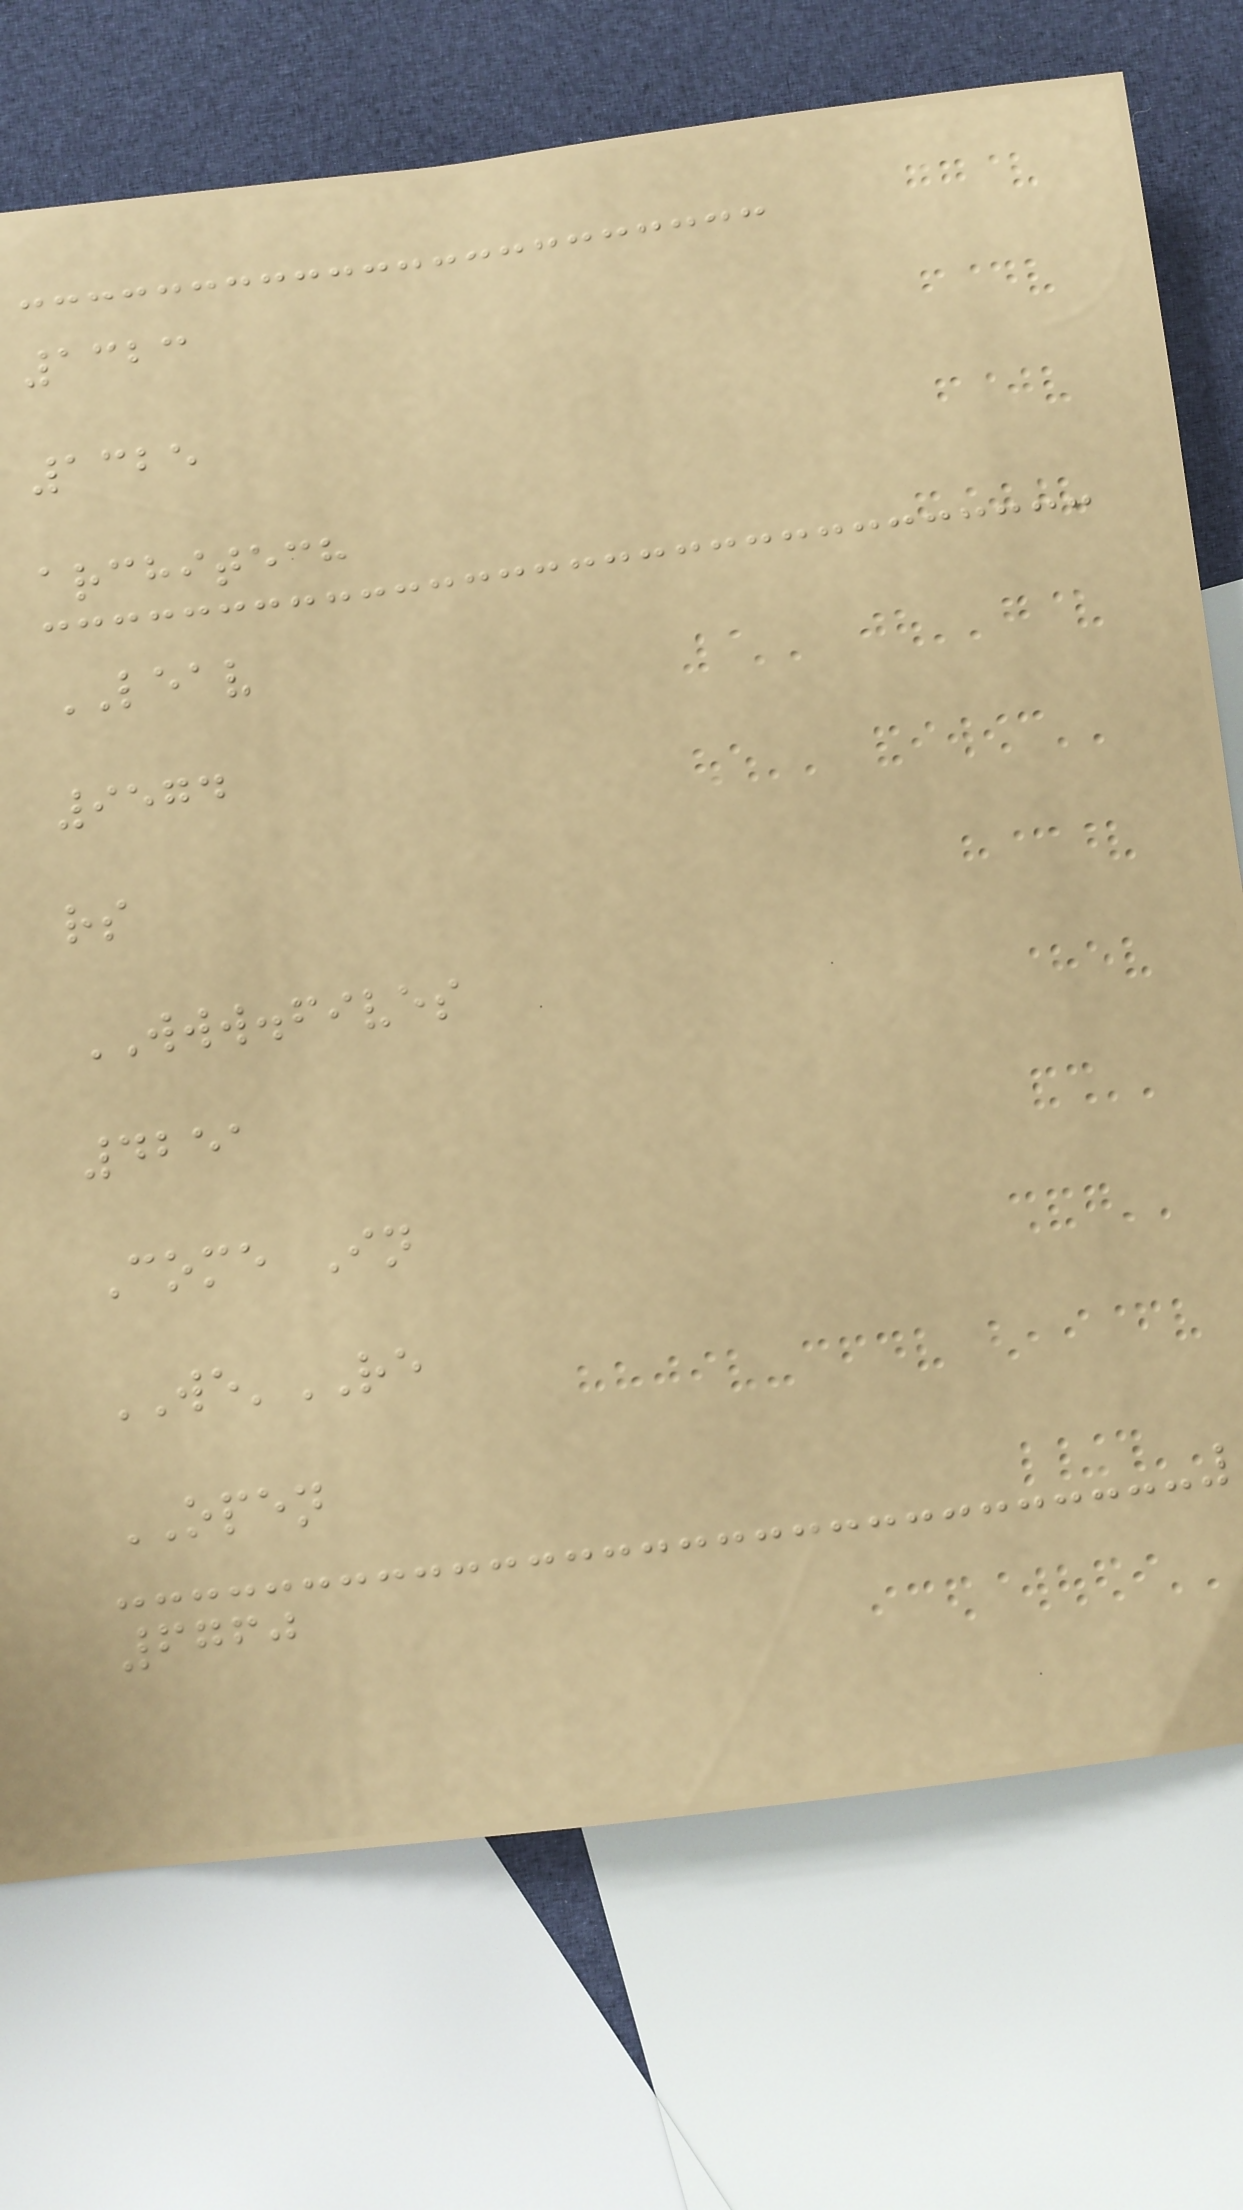1323
1325
architech
LEAV
9574
rs
WWW.fives
4251
Come In
WE'RE
OPEN
6760
